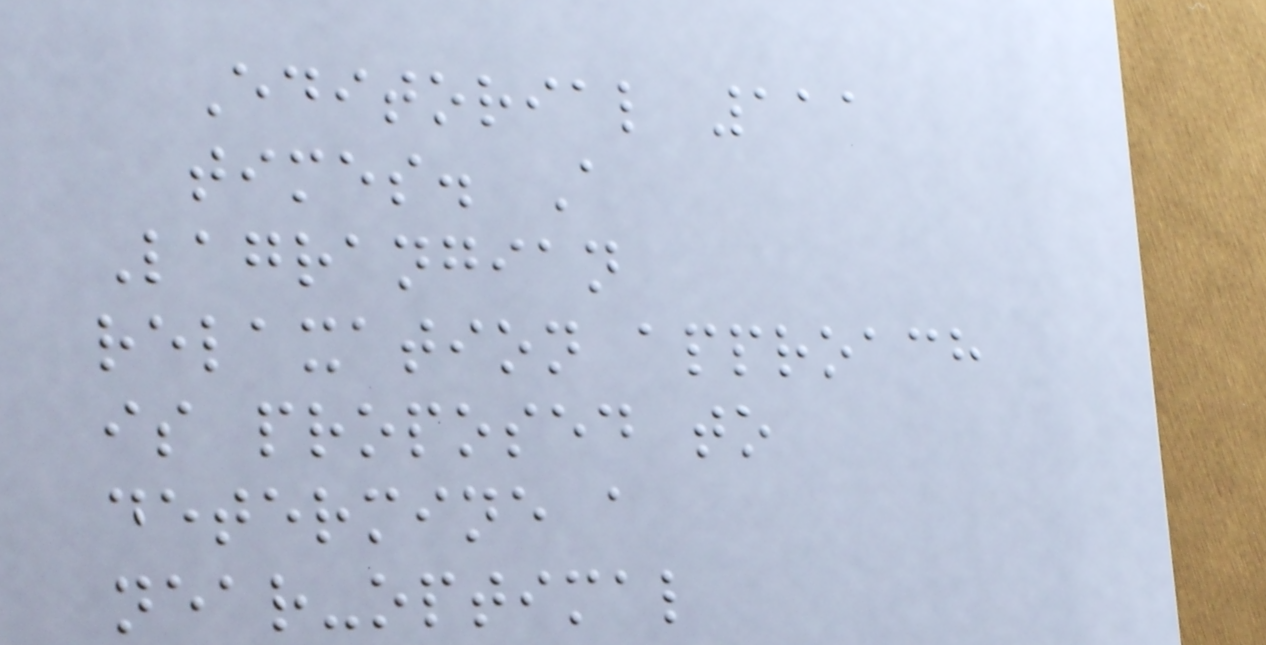Editorial 111
times. A
Lagrangian
relaxation approach
is proposed to
determine a
near-optimal
